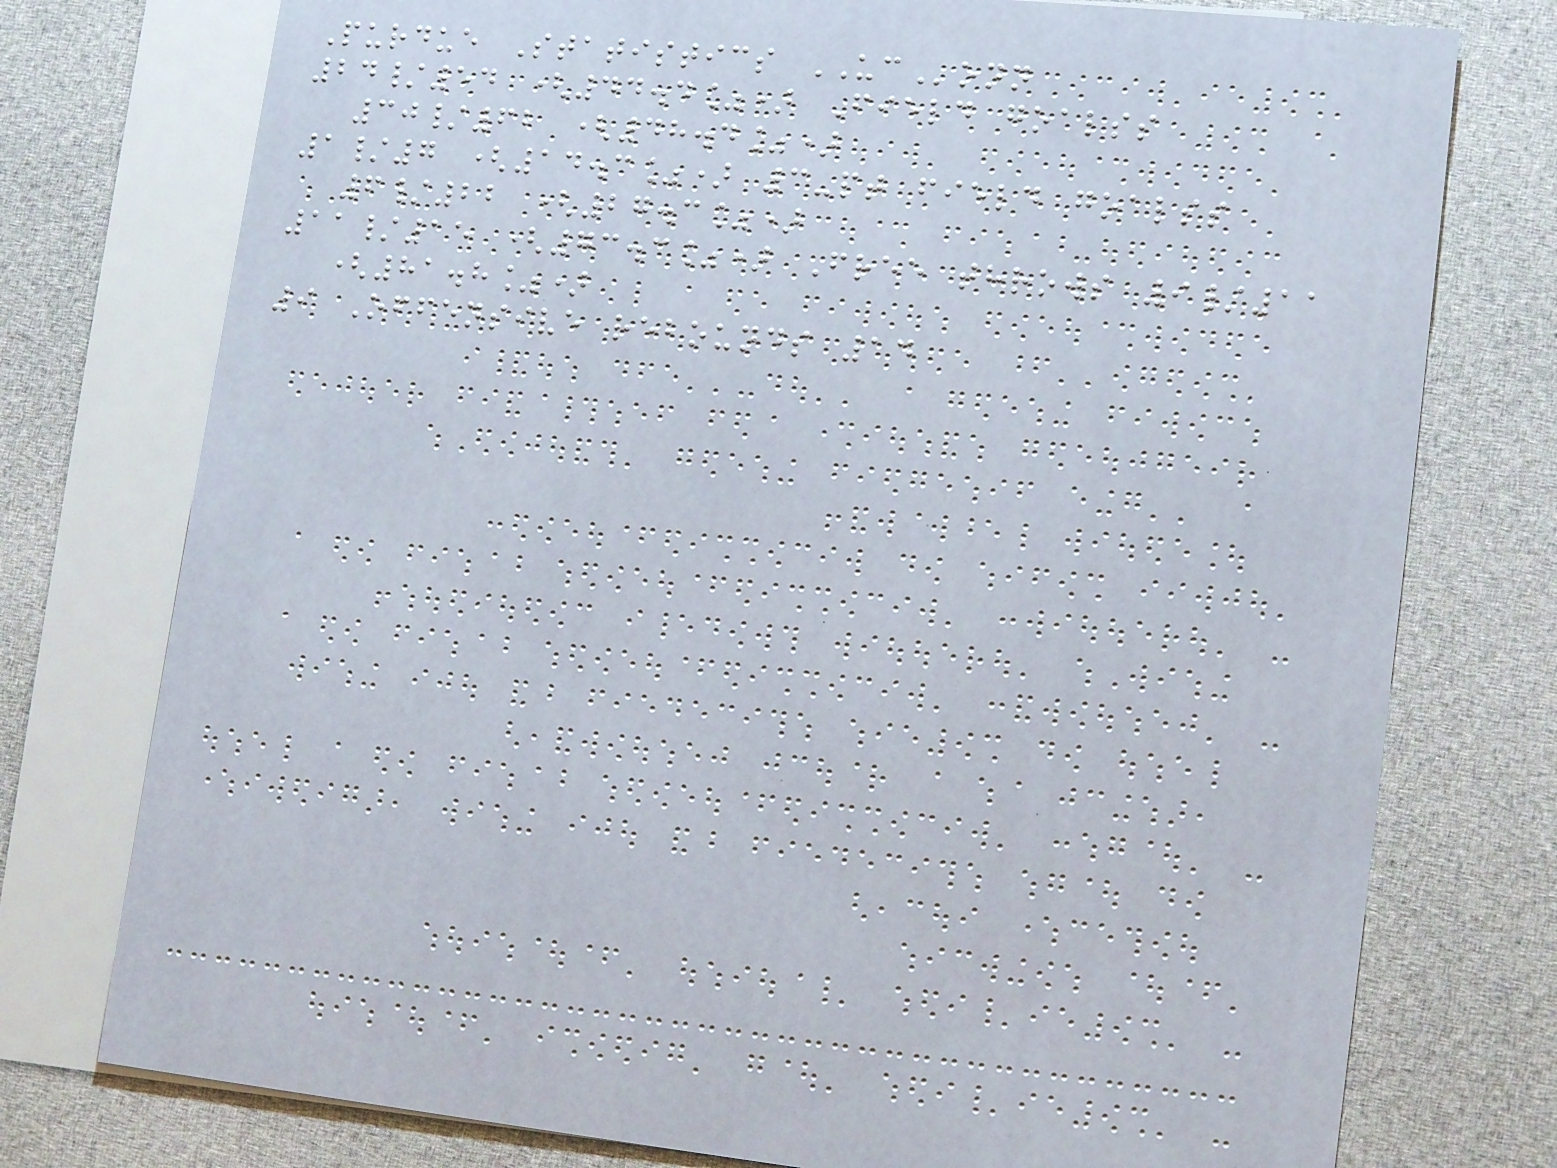Purdue Statistics UConn
24/54 (44.4%) Field goalss
30/62 (48.4%)
1/7 (14.3%) 3-pt field goalss
6/22 (27.3%)
11/15 (73.3%) Free throws 9/11
(81.8%)
9 Offensive rebounds 14
